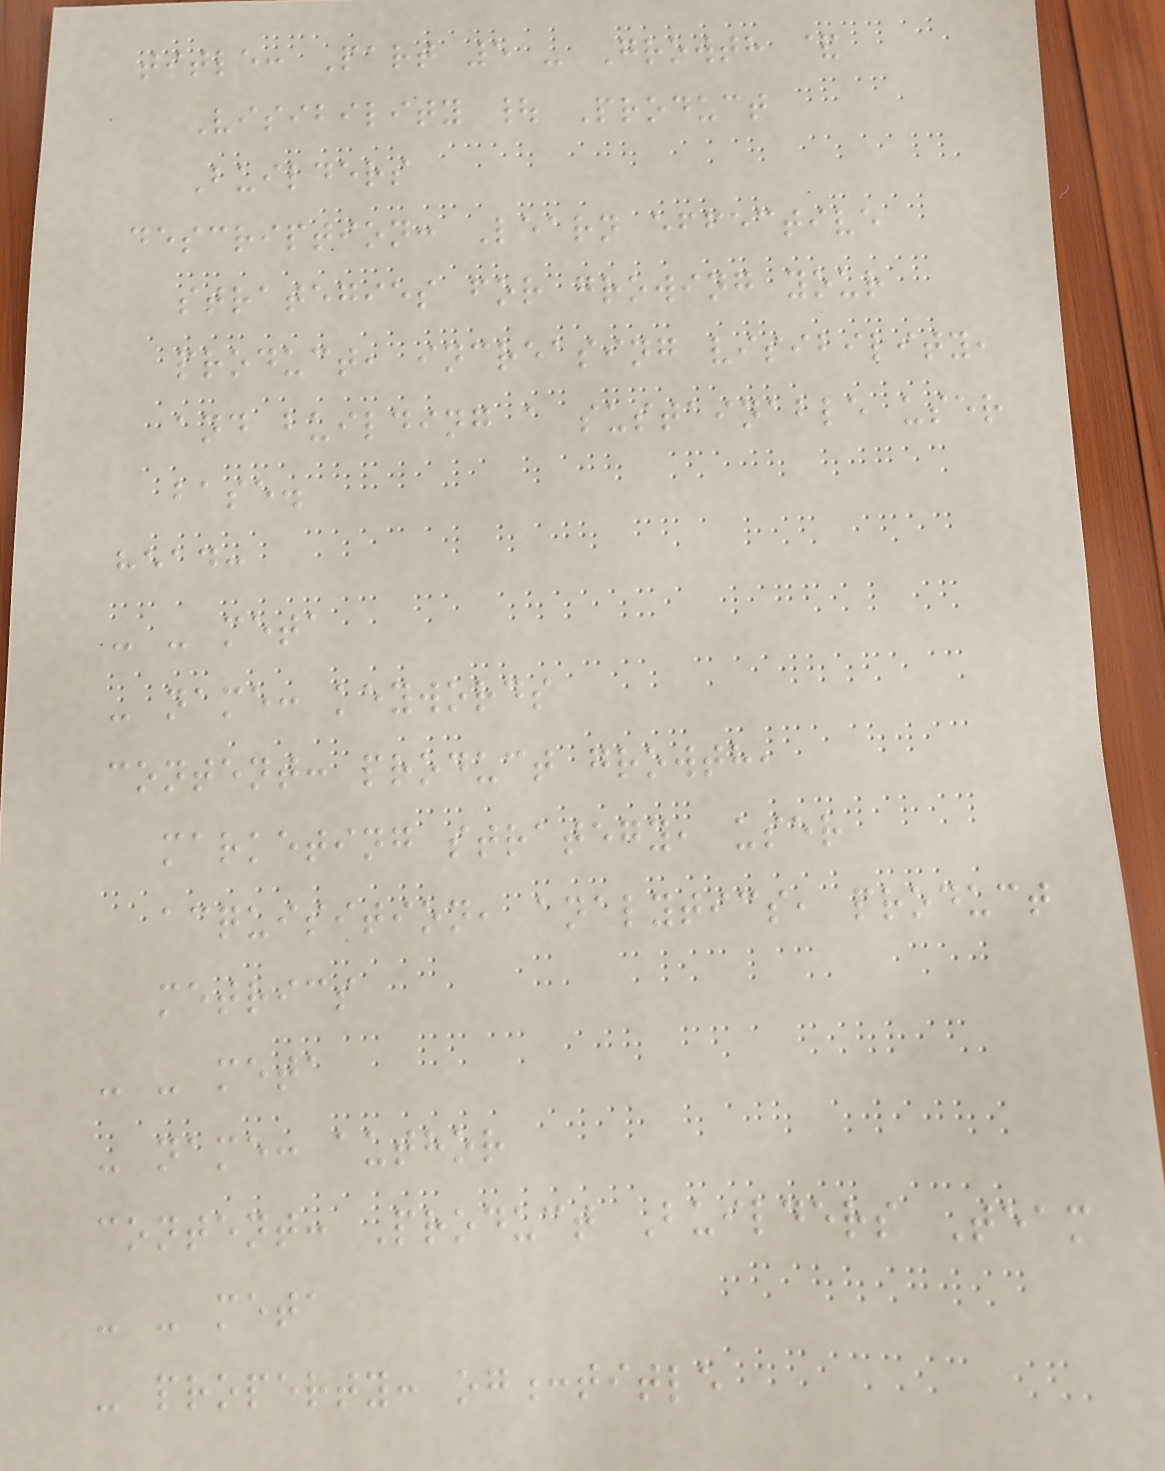title: Part 5 - Growth &
Visibility | Product
Builders
description: Learn effective
strategies for growing your
product, increasing visibility,
and building a sustainable user
base.
head:
- - meta
- name: keywords
content: product growth,
marketing strategy, user
acquisition, analytics, product
metrics
- - meta
- name: author
content: Product Builders Team
- - meta
- property: og:title
